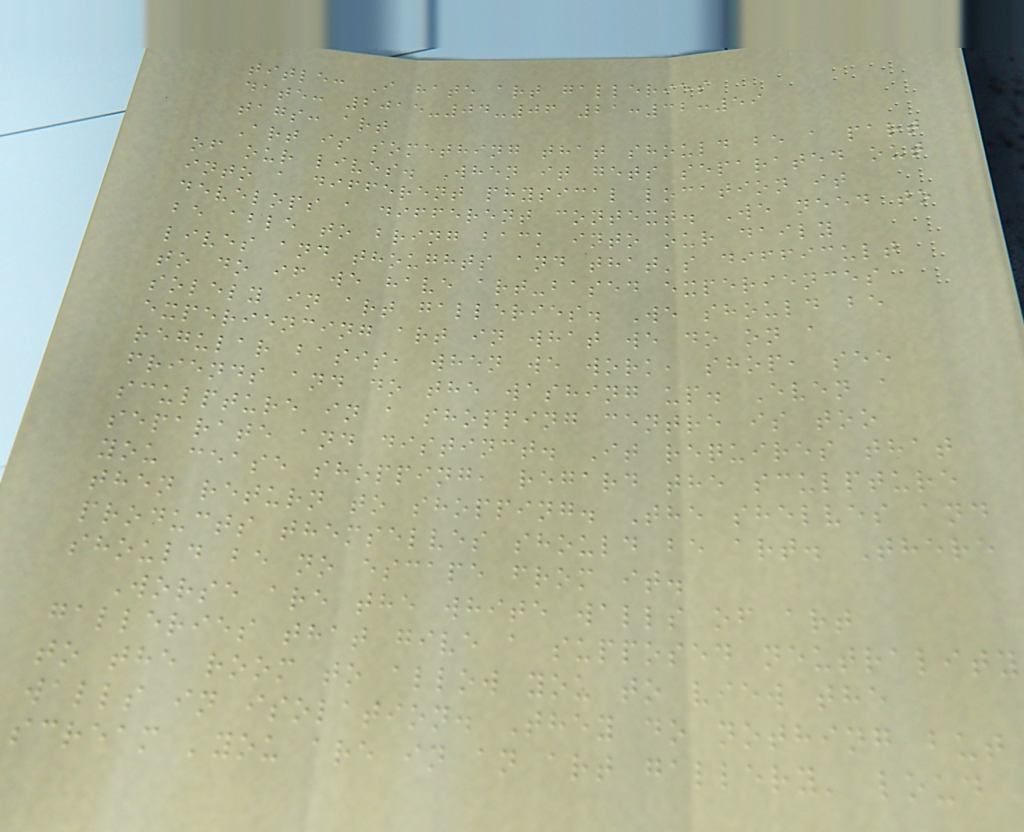title: I hate art galleries
date: 2015-04-06 21:32:59
tags: art
Art is something that should be a part
of our lives. When it gets separated out
into a different physical location it
develops a different context. We need to
be able to bring back into our daily
lives and thoughts and that's difficult
to do if we have art-based experiences
solely in art galleries. We should be
experiencing art in what we do on a
regular basis, when we work, shop, see
friends and do the washing up. Even a
sculpture in a shopping centre is too
separate and distinct. It requires that
you cease shopping, regard the sculpture
then return to shopping. The shelves and
products themselves should be art. There
should be no escape from it.
Worse are the white walls of art
galleries that give a supposed neutrality
to the room to allow you to view the
walls in isolation. They do nothing but
scream 'you are in an art gallery' loud
